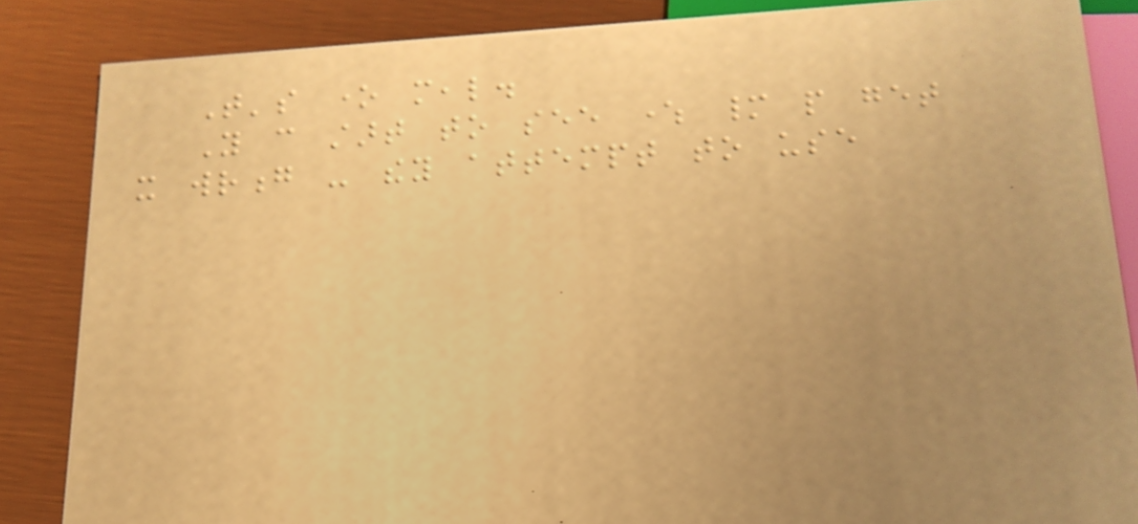That's one meal.
You can start to see where many people get
it wrong - they attempt to use
